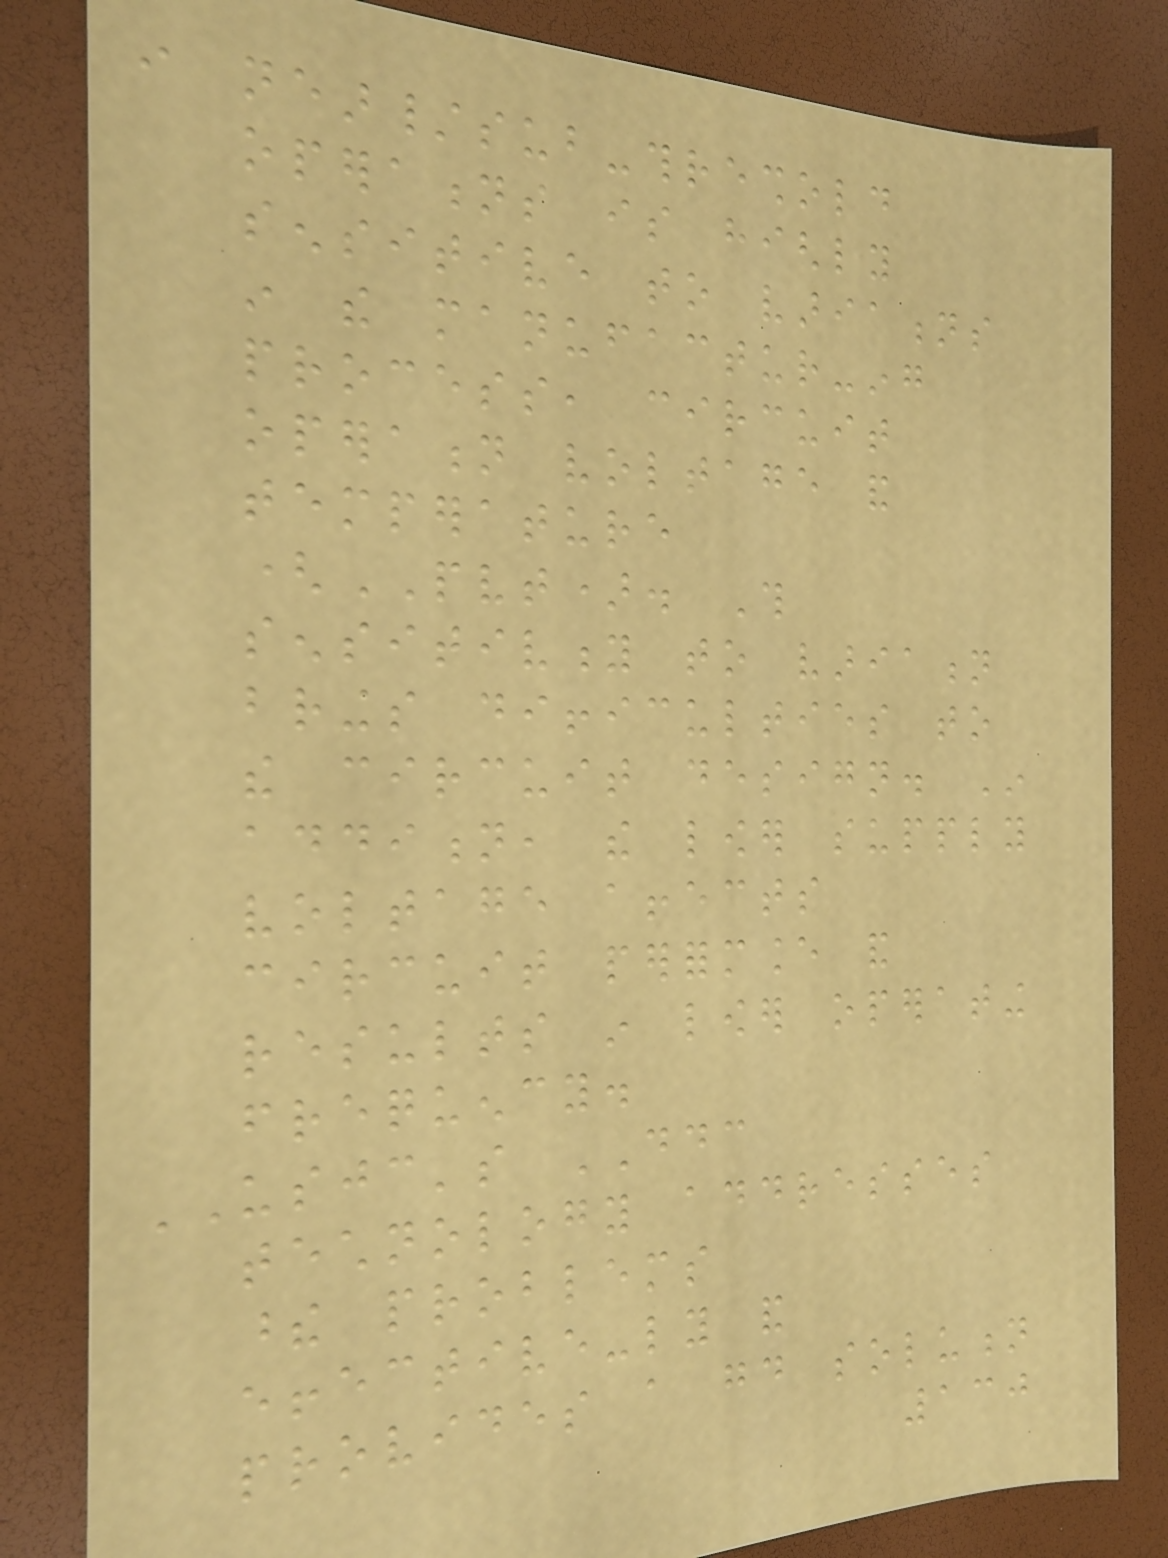in near/sub-threshold
operations is highly
sensitive to variations
in the manufactur-ing
process, circuit
operation voltage and
temperature
(PVT). This
sensitivity to variation
brings difficulties to
the circuit design. In
addition, the lower supply
voltage affects
circuit performance and
results in lower operating
frequency.
USJC's DDC
technology addresses
these problems
effective-ly and
provides a good solution
130
